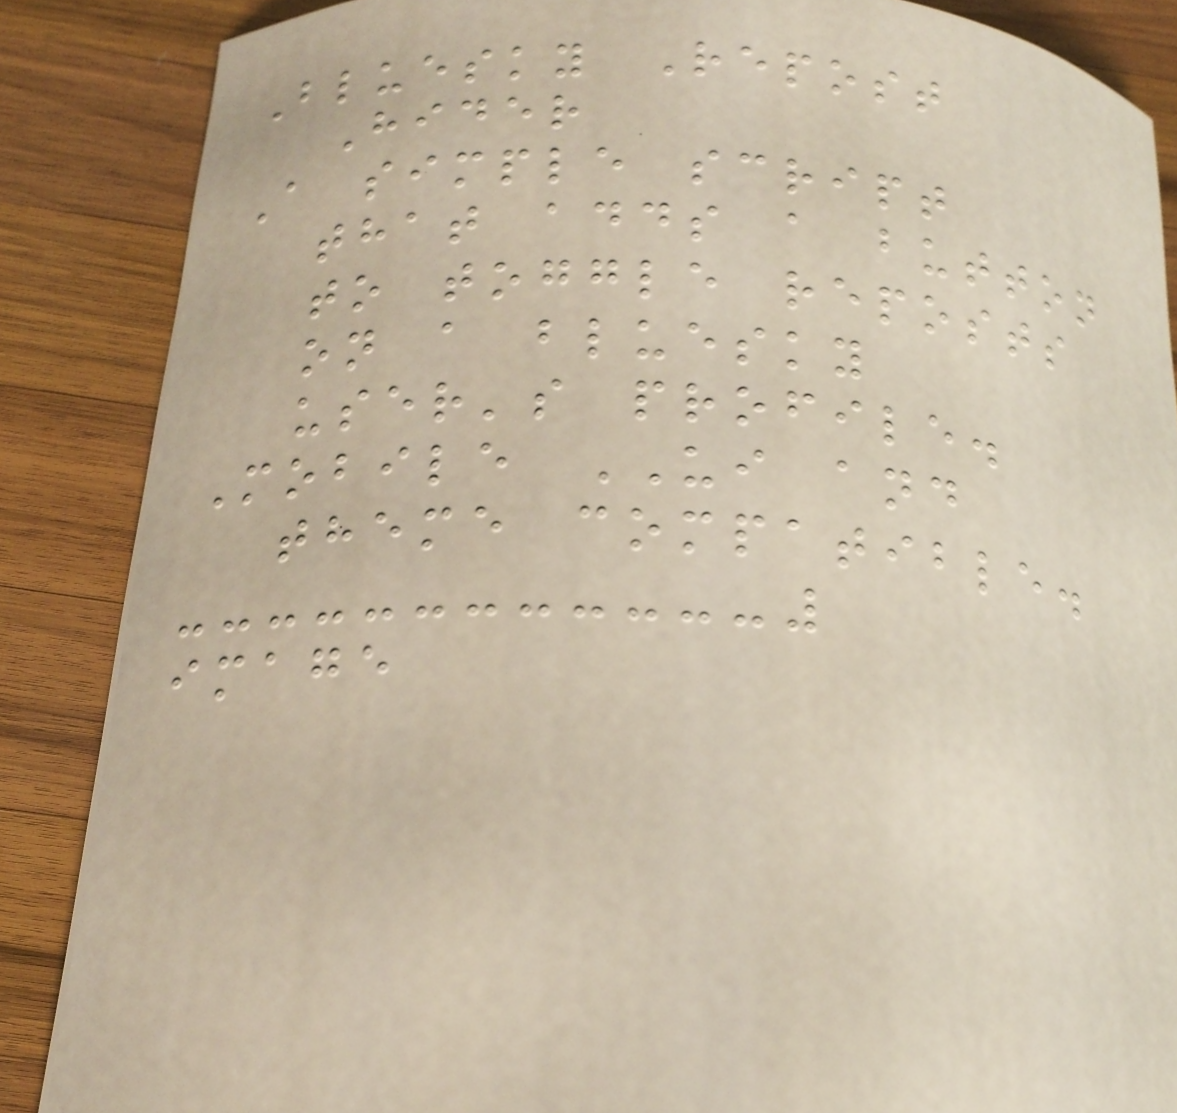Bluesky Repost
Hider
A simple script
that adds a button
to toggle reposts
on a bluesky
user's profile.
Mobile UI and
theme compatible.
image
